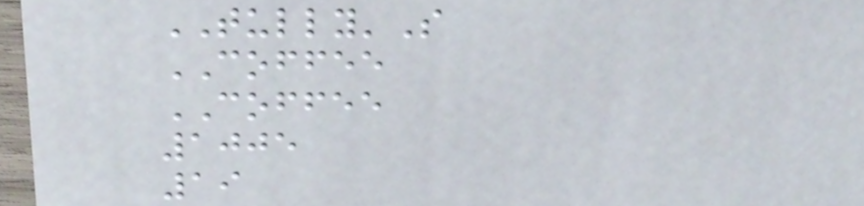TULLY'S
COFFEE
COFFEE
1005
19
